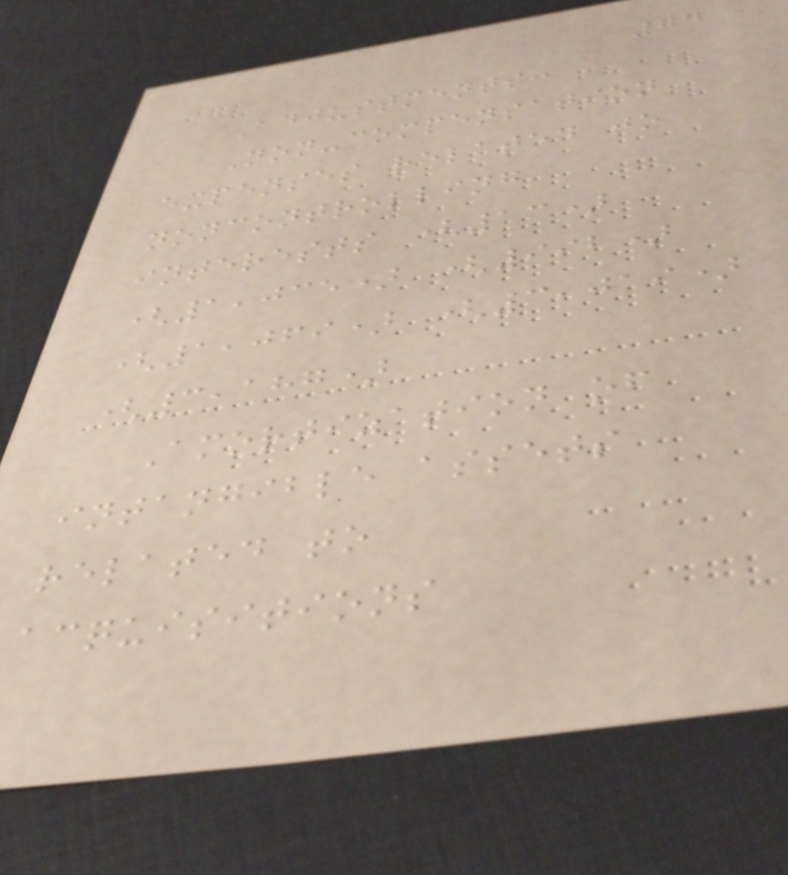74
Adjustments:
Non-compensation
expenses related to
noncontrolling
interests (13)
(1,035) (992)
(1,069) (3,019)
(3,187)
Amortization of
intangible assets
related to
acquisitions
